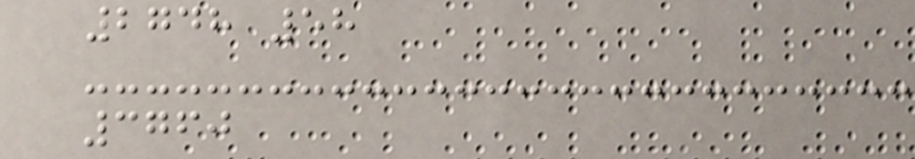2748 58
3760
